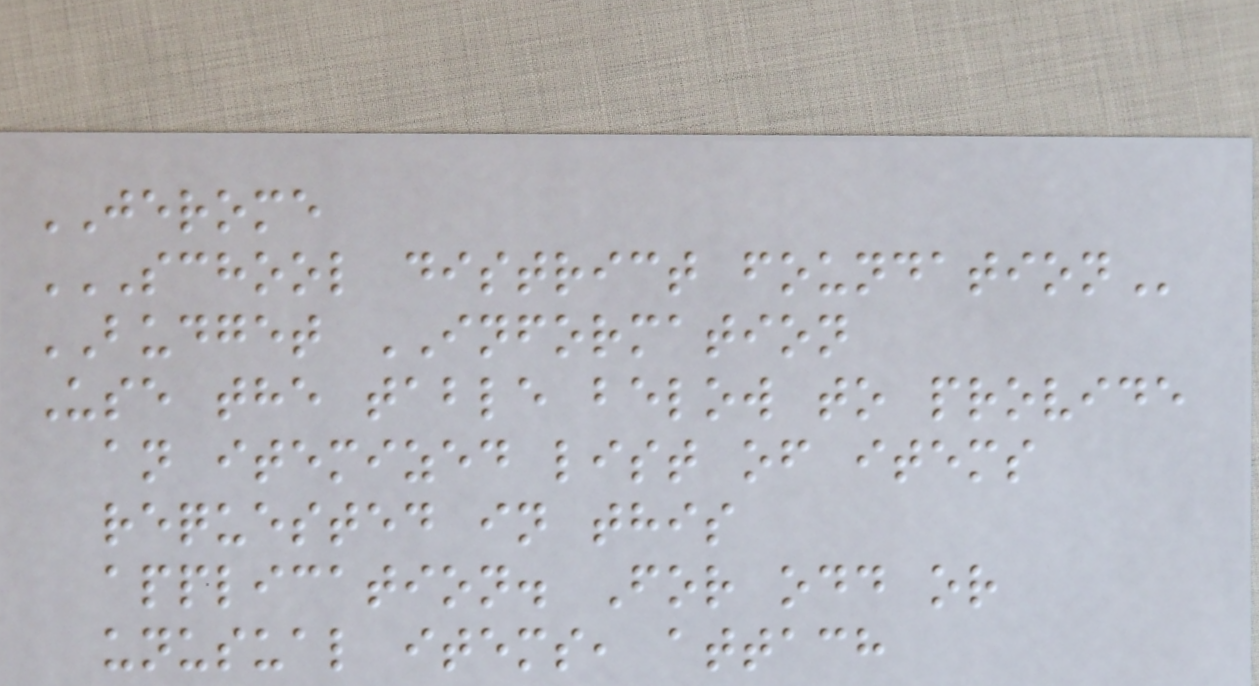JEROME
SCHOOL DISTRICT FOUNDATION
BUDGET INFORMATION
Use the table below to provide
an itemized list of items
requested in this
application. For odd or
unusual items, attach
